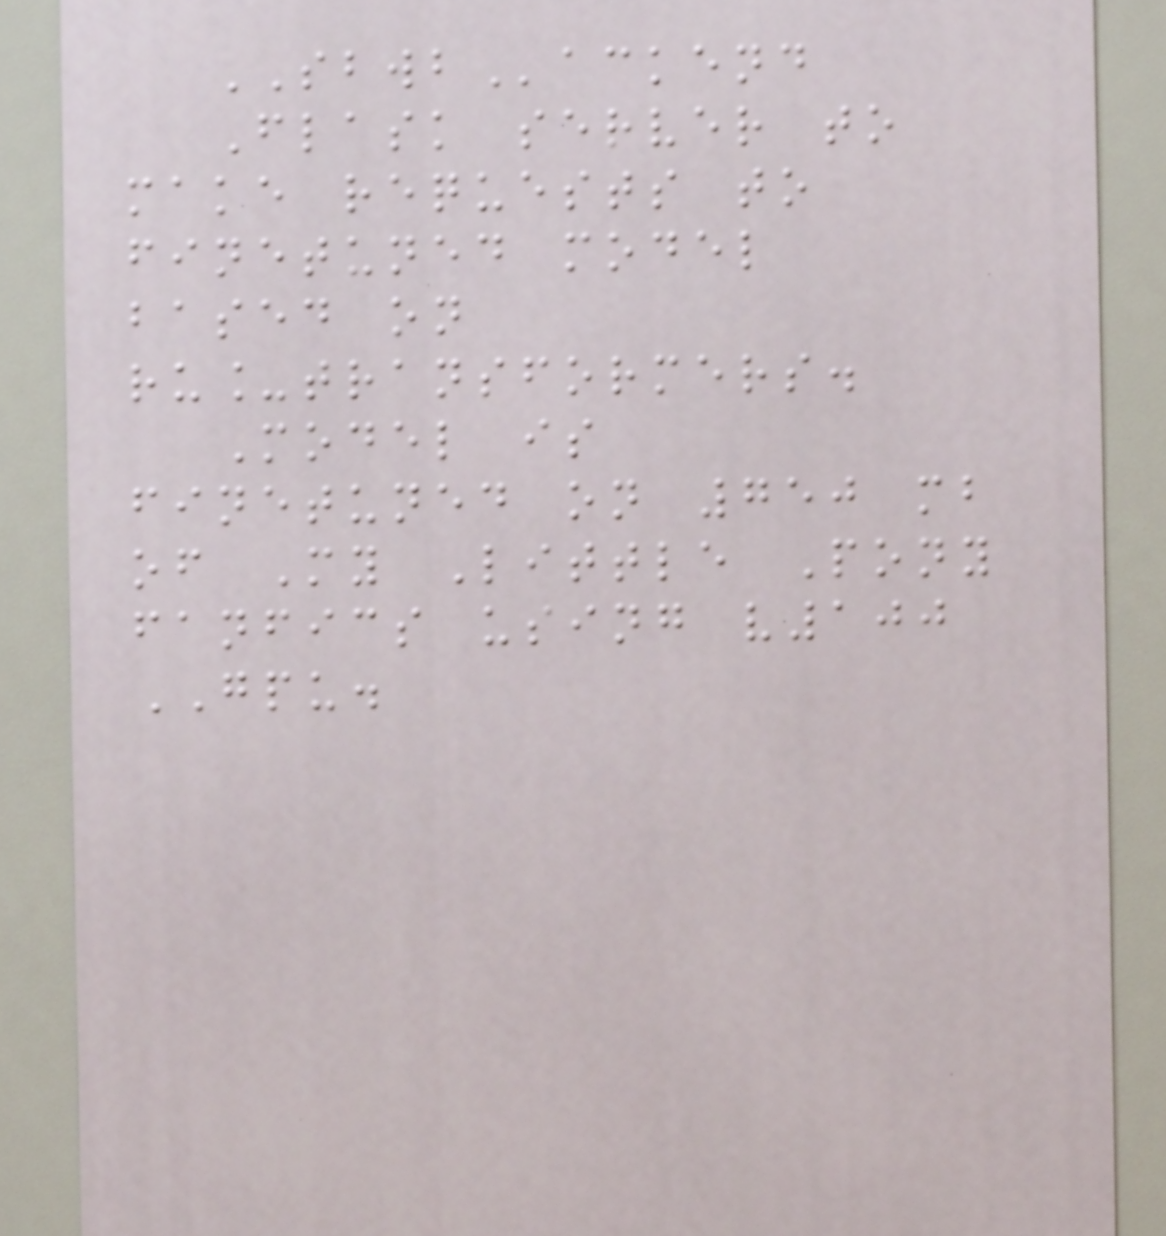SBWBackend
Flask server to
make requests to
finetuned model
based on
ru_transformers.
Model is
finetuned on 750 mb
of My Little Pony
fanfics using v100
GPU.
